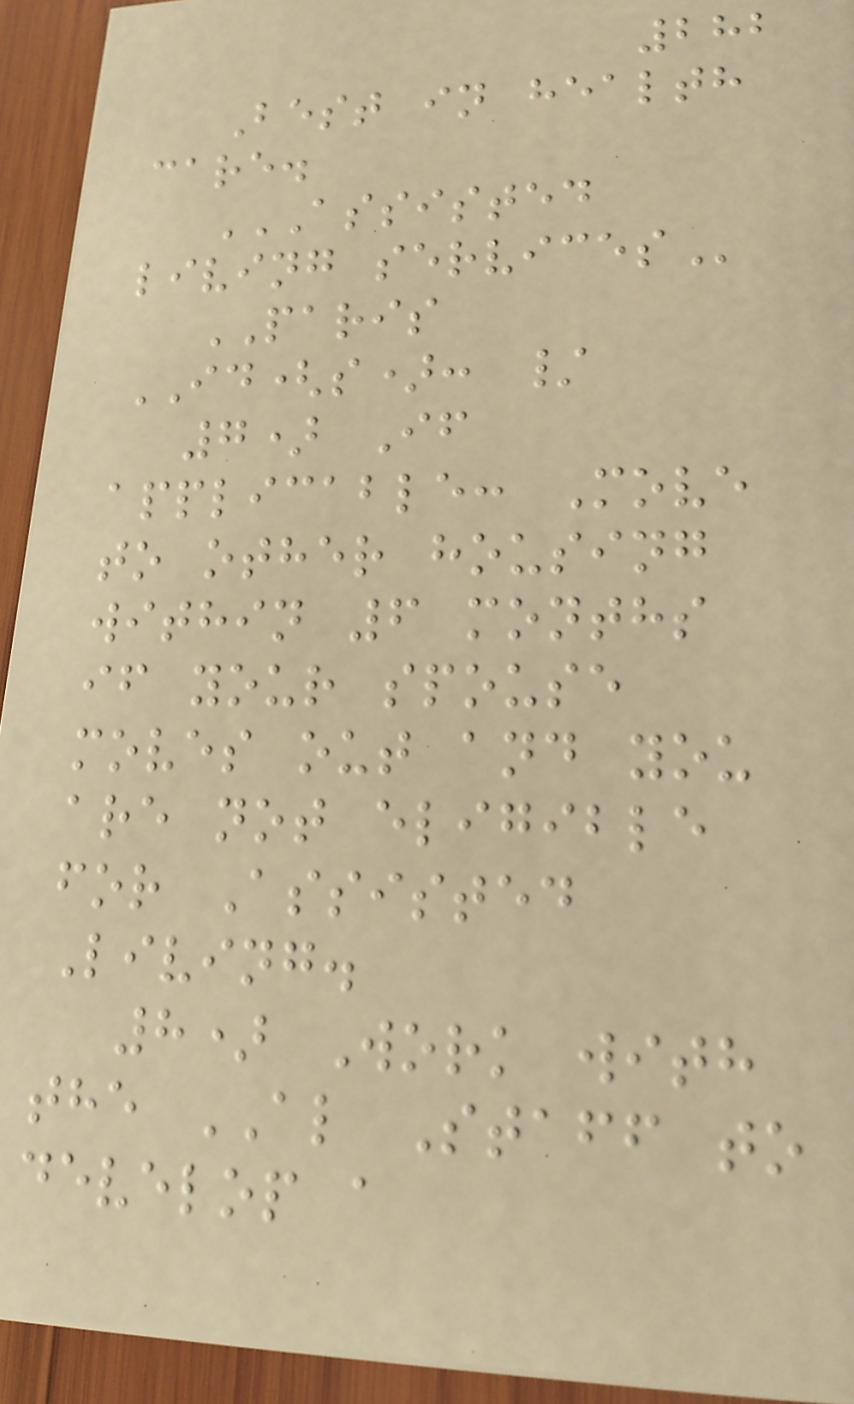282
Best in health
care.
ASSISTED
LIVING SERVICES
PARIS
ID(s): /
7) If
applicable: Move
to other housing
within 6 months
if your spouse
moves out and you
are not eligible
for Assisted
Living.
8) Work with
the AL Staff to
develop a
